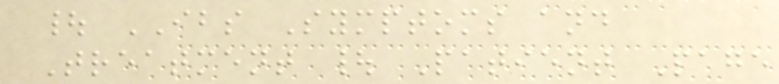| IBS Symptoms and
Treatment | Patient Page
